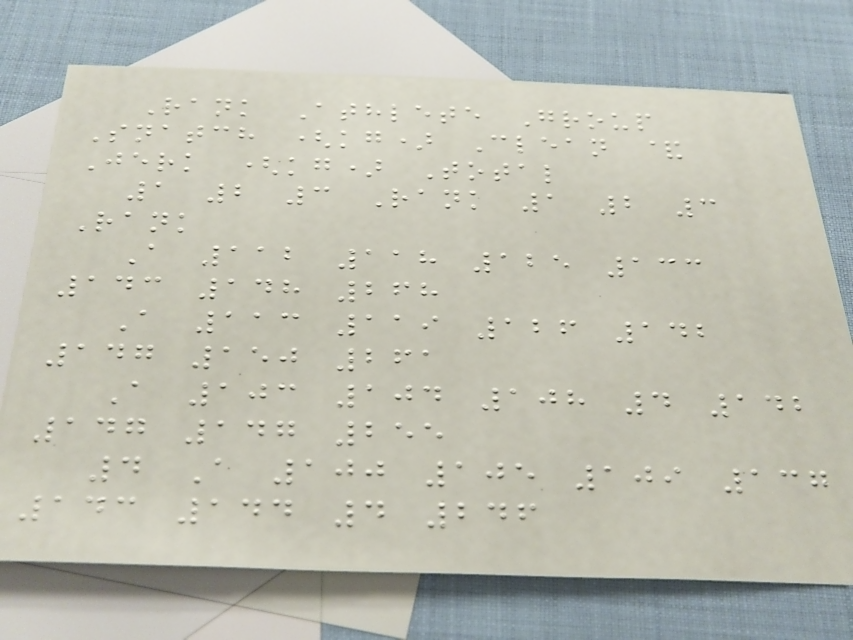Rank Athlete Group
Snatch (kg) Clean &
Jerk (kg) Total
1 2 3 Rank 1 2 3
Rank
A 112 118 125 133
143 148 268
A 113 119 126 142
147 150 261
A 103 104 108 4 142
147 147 255
4 A 100 105 109 137
143 144 4 246
